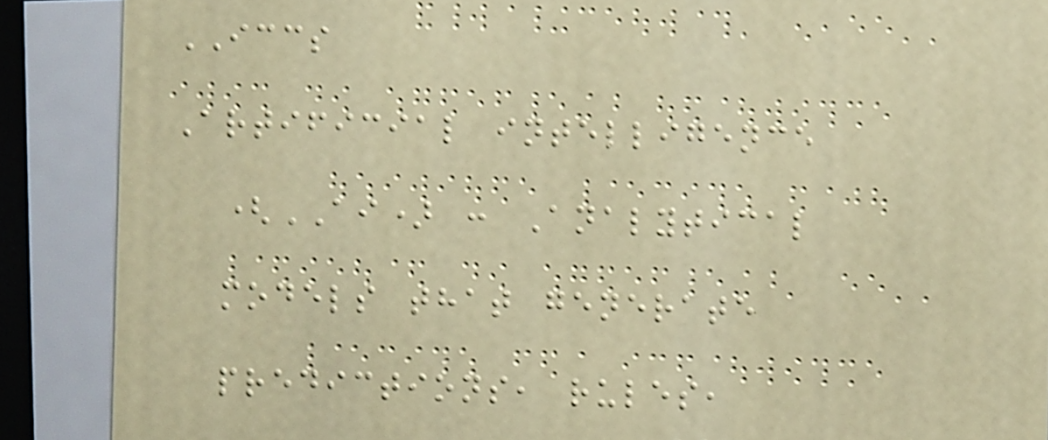ICCS
Artificial intelligence
(AI) : Analytical
models that generate
predictions, rules,
